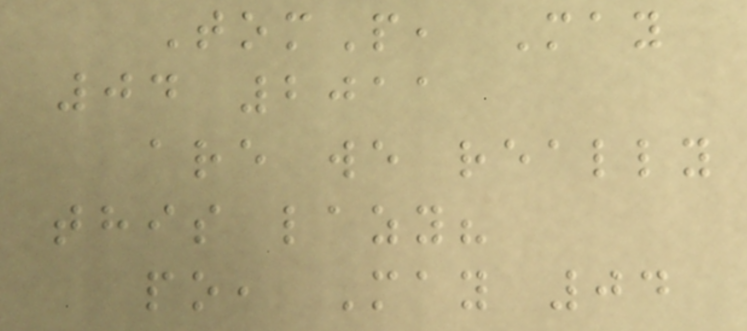TomP, May
04 2011
are we really
this lazy?
po, May 04
